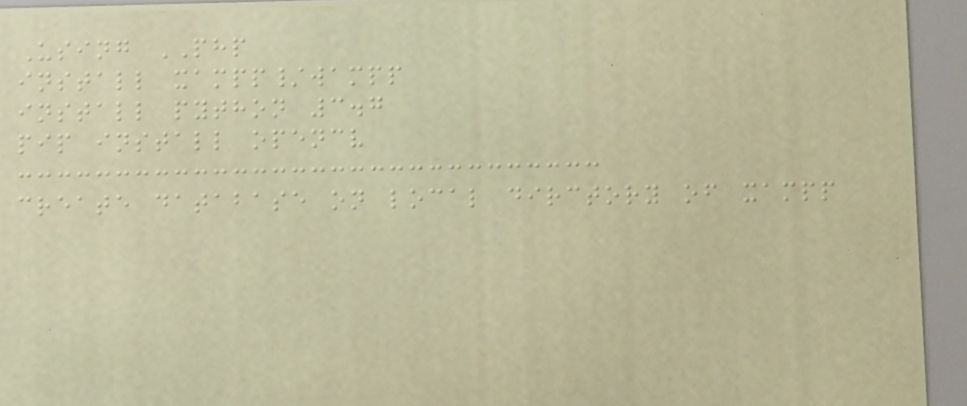Using PHP
install xampp/wampp
install python 3.7
pip install opencv
create database on local dirctory of xampp
